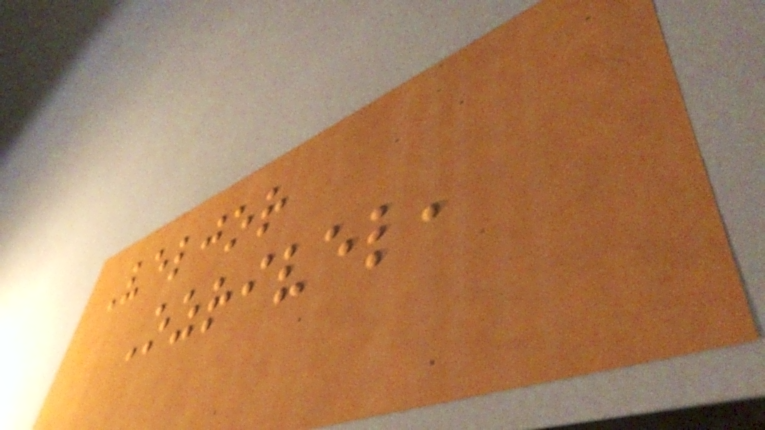Veljor
Ozrivel,
